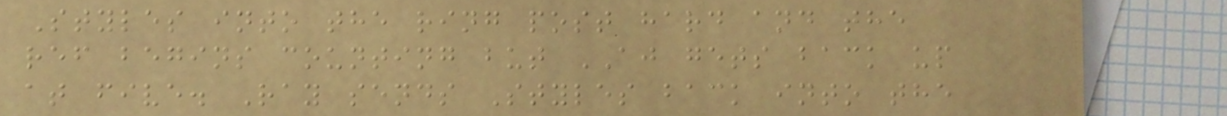Styles into the ring post hard and the
ref begins counting but AJ gets back up
at five. Ray sends Styles back into the
